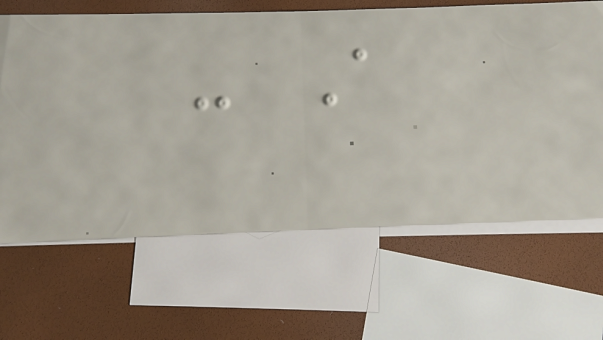- A
